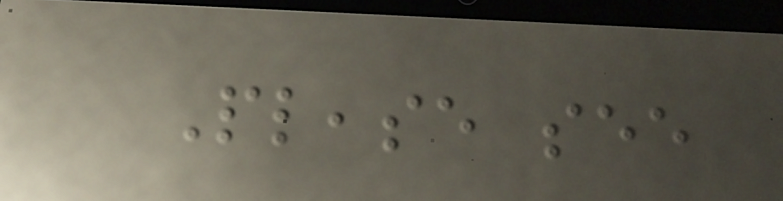Please see
